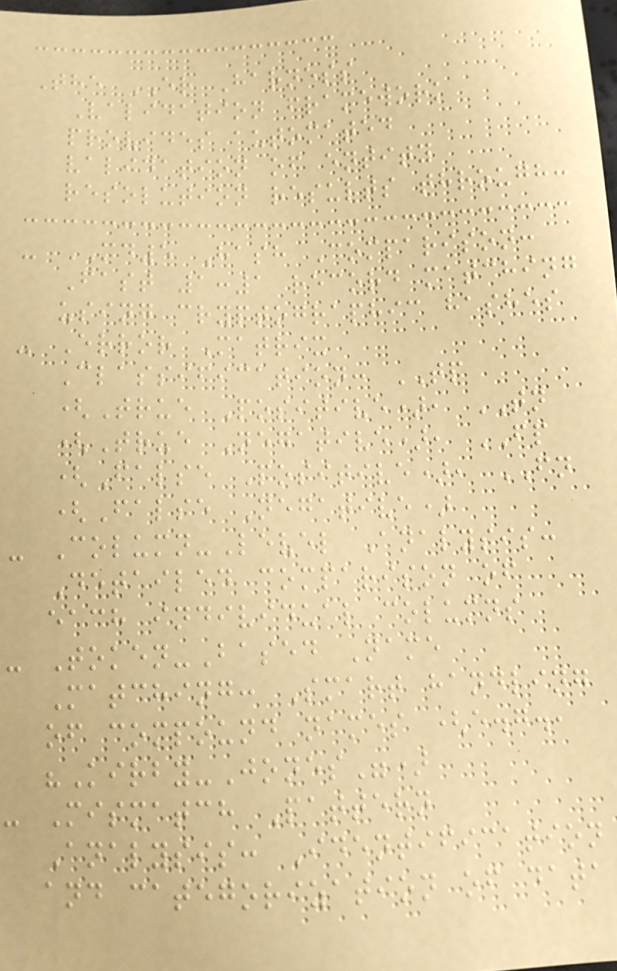The ER Harness
Validation framework
provides automated
validation of entity
resolution results through:
- MD5 Hash Comparison:
Fast 1:1 record matching
using cryptographic hashes
- Error Matrix
Classification: TP
(True Positive), TN
(True Negative), FP
(False Positive), FN
(False Negative)
- Column-Level Analysis:
Detailed comparison of
each individual columns
- Token-Based Name
Matching: Smart handling
of compound names (e.g.,
"Kirby-Jones")
- Mismatch Pattern
Analysis: Identification
and categorization of data
